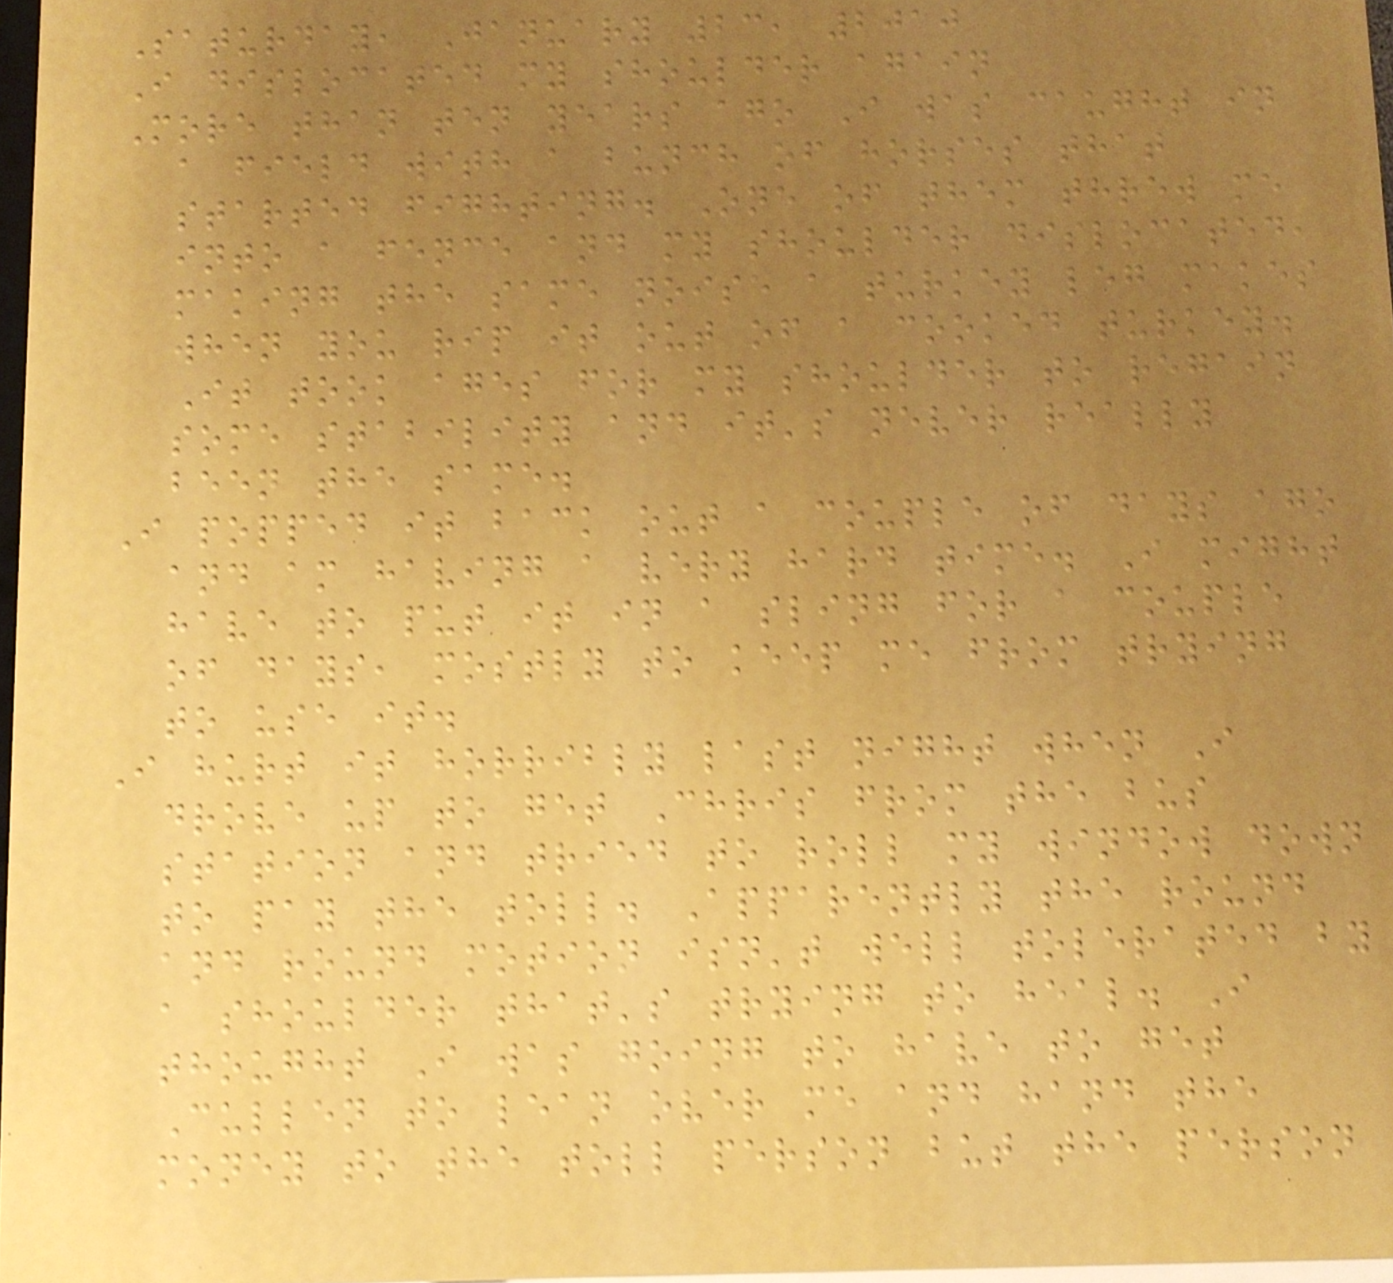Saturday, January 23, 2010
I dislocated my shoulder again
More than ten years ago I was caught in
a field with a bunch of horses that
started fighting. One of them threw me
into a fence and my shoulder dislocated,
making the same noise a turkey leg makes
when you rip it out of a cooked turkey.
It took ages for my shoulder to regain
some stability and it's never really
been the same.
I popped it back out a couple of days ago
and am having a very hard time. I might
have to put it in a sling for a couple
of days, mostly to keep me from trying
to use it.
I hurt it horribly last night when I
drove up to get Chris from the bus
station and tried to roll my window down
to pay the toll. Apparently the round
and round motion isn't well tolerated by
a shoulder that's trying to heal. I
thought I was going to have to get
Cullen to lean over me and hand the
money to the toll person but the person
